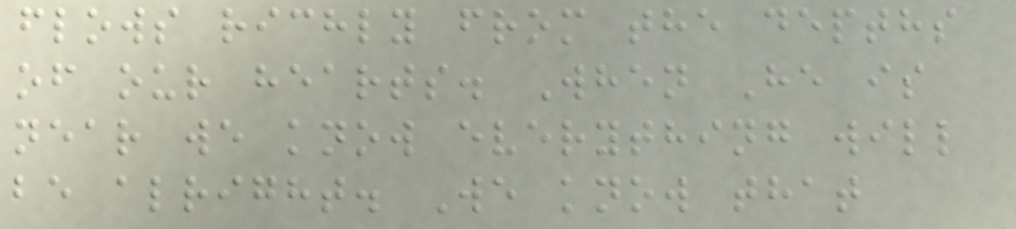flows richly from the depths
of our hearts. When He is
near we know everything will
be alright. We know that
